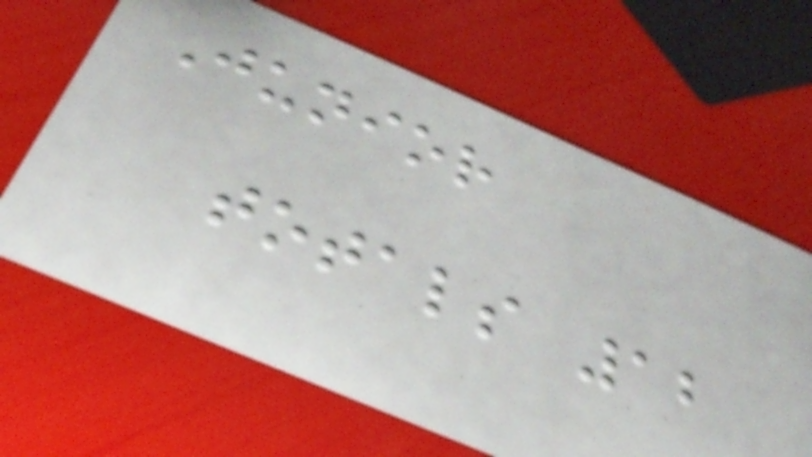Junior
totals 12
